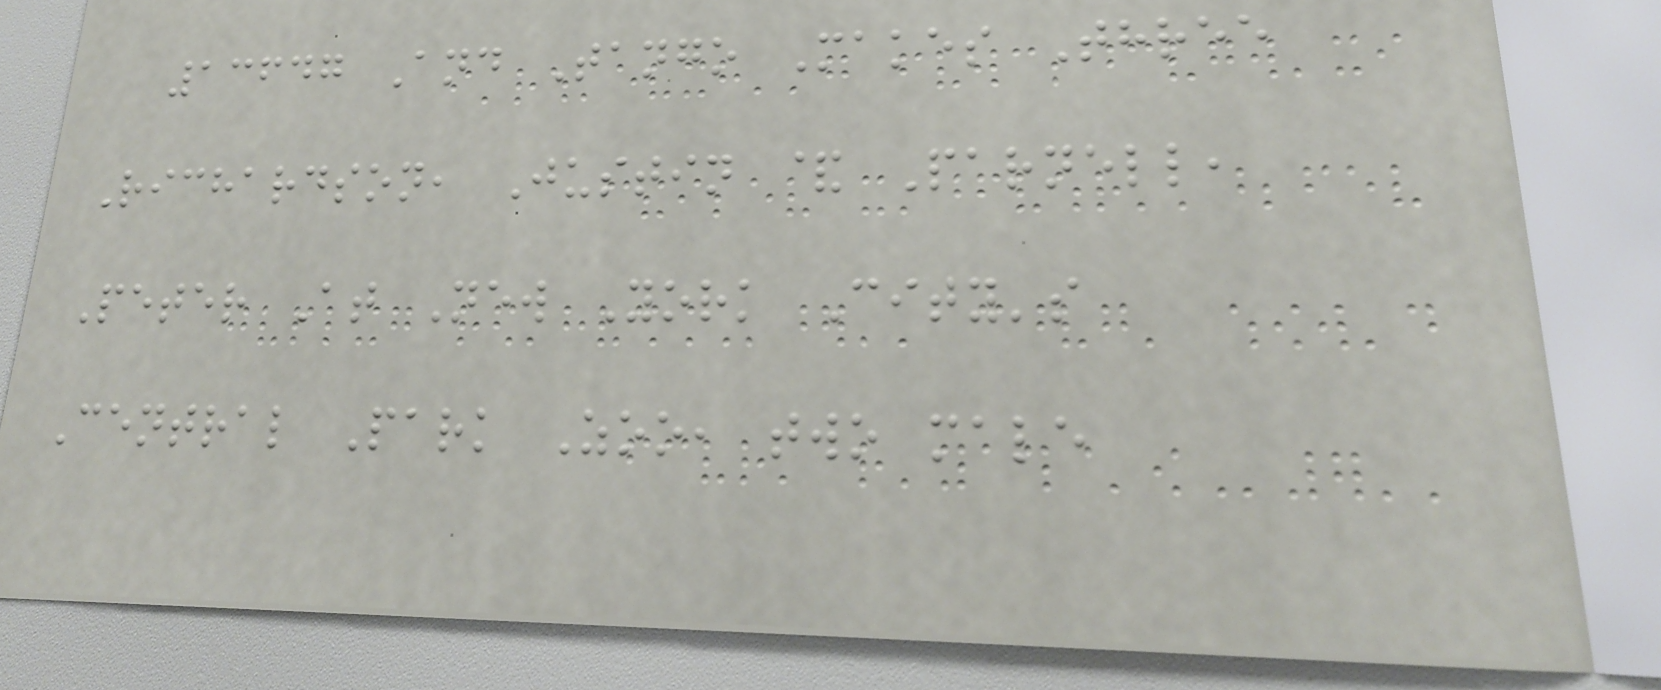13647 And Tango Makes Three
Richardson, Justin & Parnell,
Peter At New York City's
Central Park Zoo, two male
